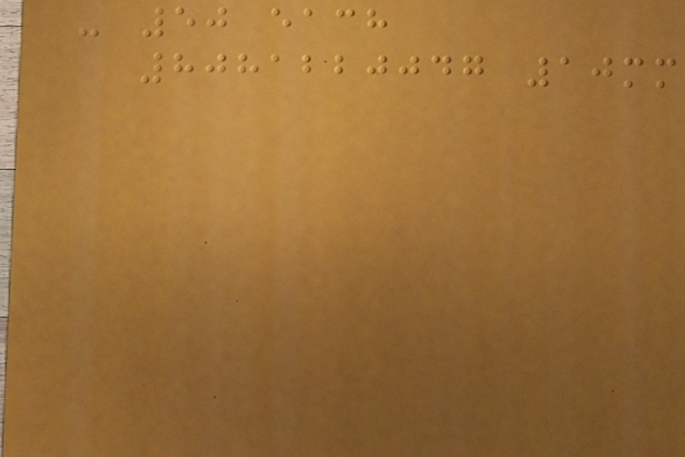- 50 each
8081220047 10mm
